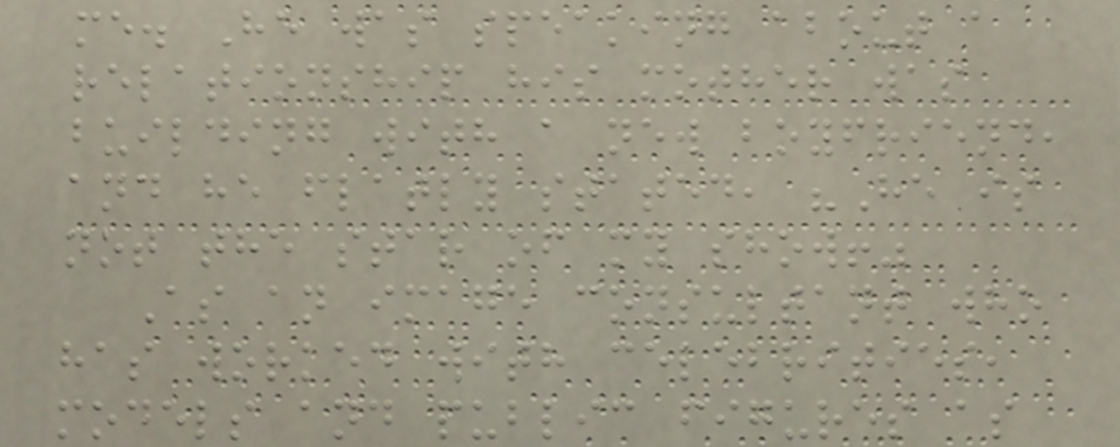me. He was speaking about a
relationship his mother was
building with a new boyfriend,
and he flatly stated, "He is
not the star of my show!"
As an image consultant who
has worked with celebrities,
models and public figures as
